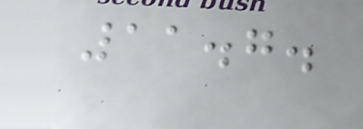11.7.
